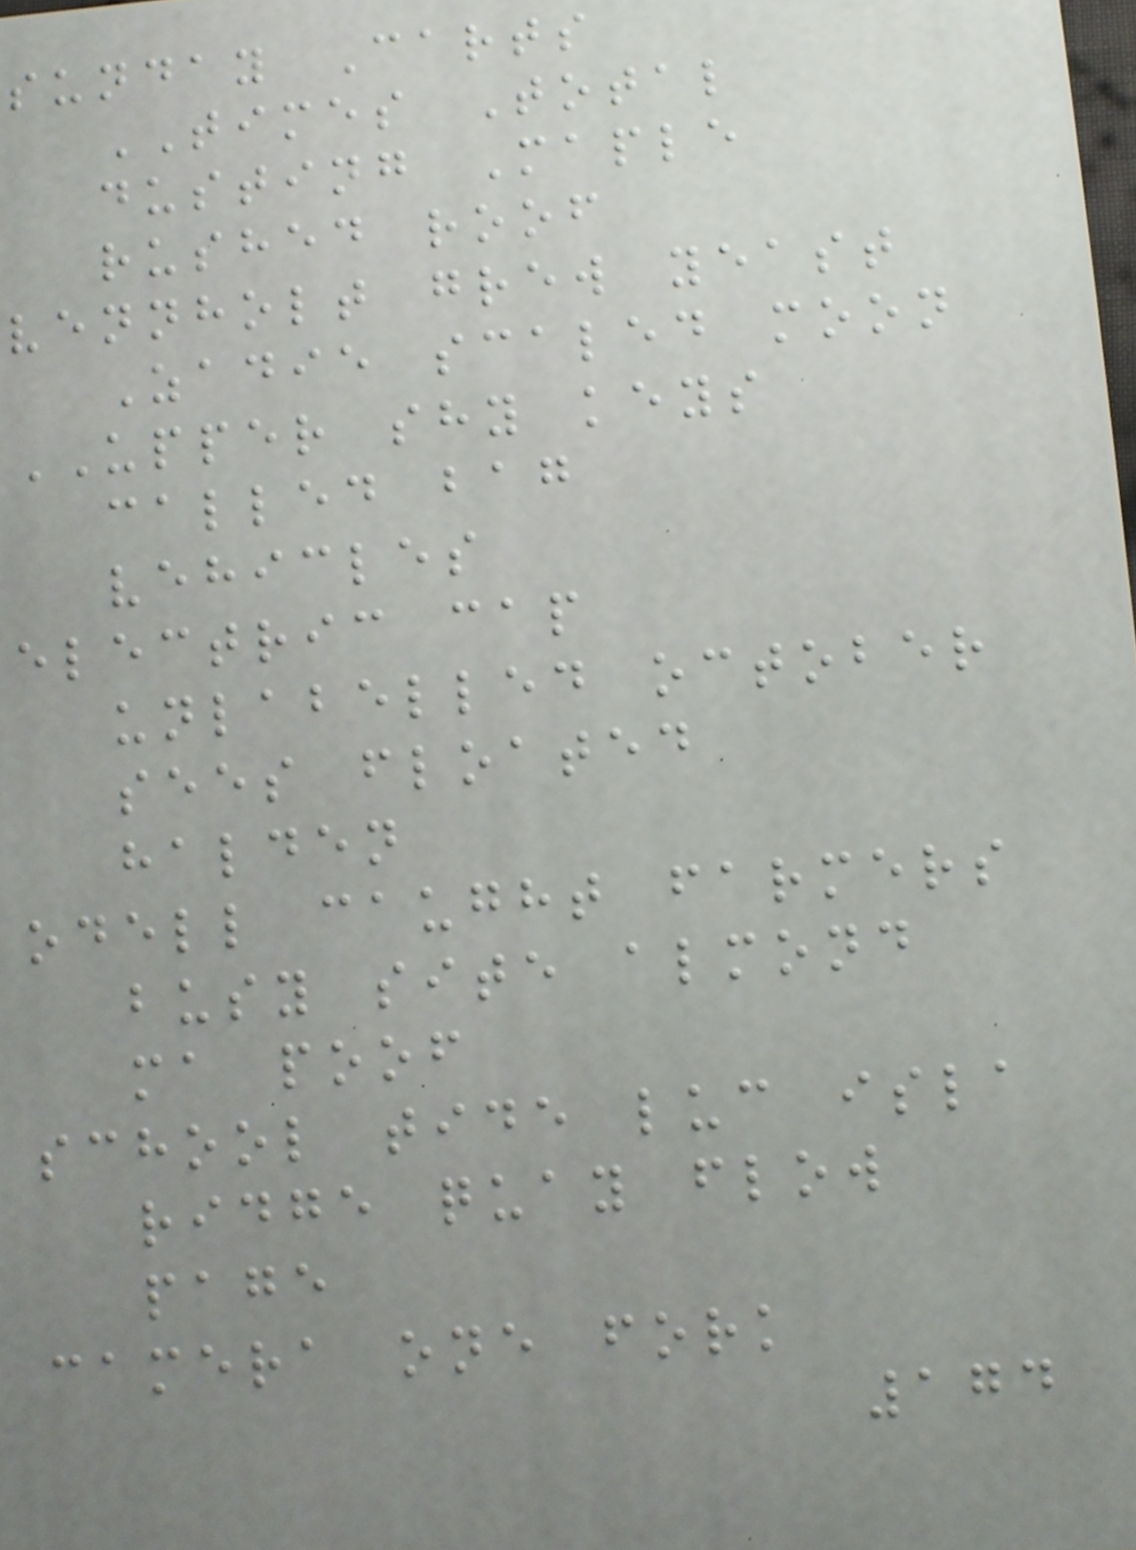sunday Carts
TIMES Total
dusting Maple
rushed roof
vennholt grew yeast
Zadie scaled moon
UPPER shy keys
called bag
vehicles
electric cap
unlabelled october
sees floated
halden
odell caught farmers
busy site almond
ma poof
school tide luc isla
ridge quay flow
page
camera one fork
174
